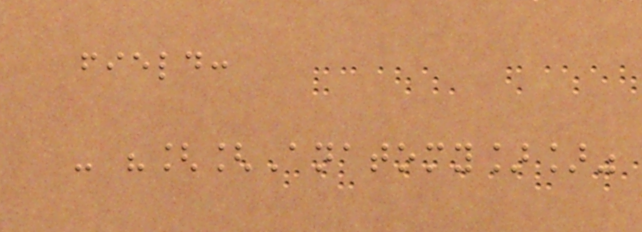field:
- "[[Anatomy]]"
